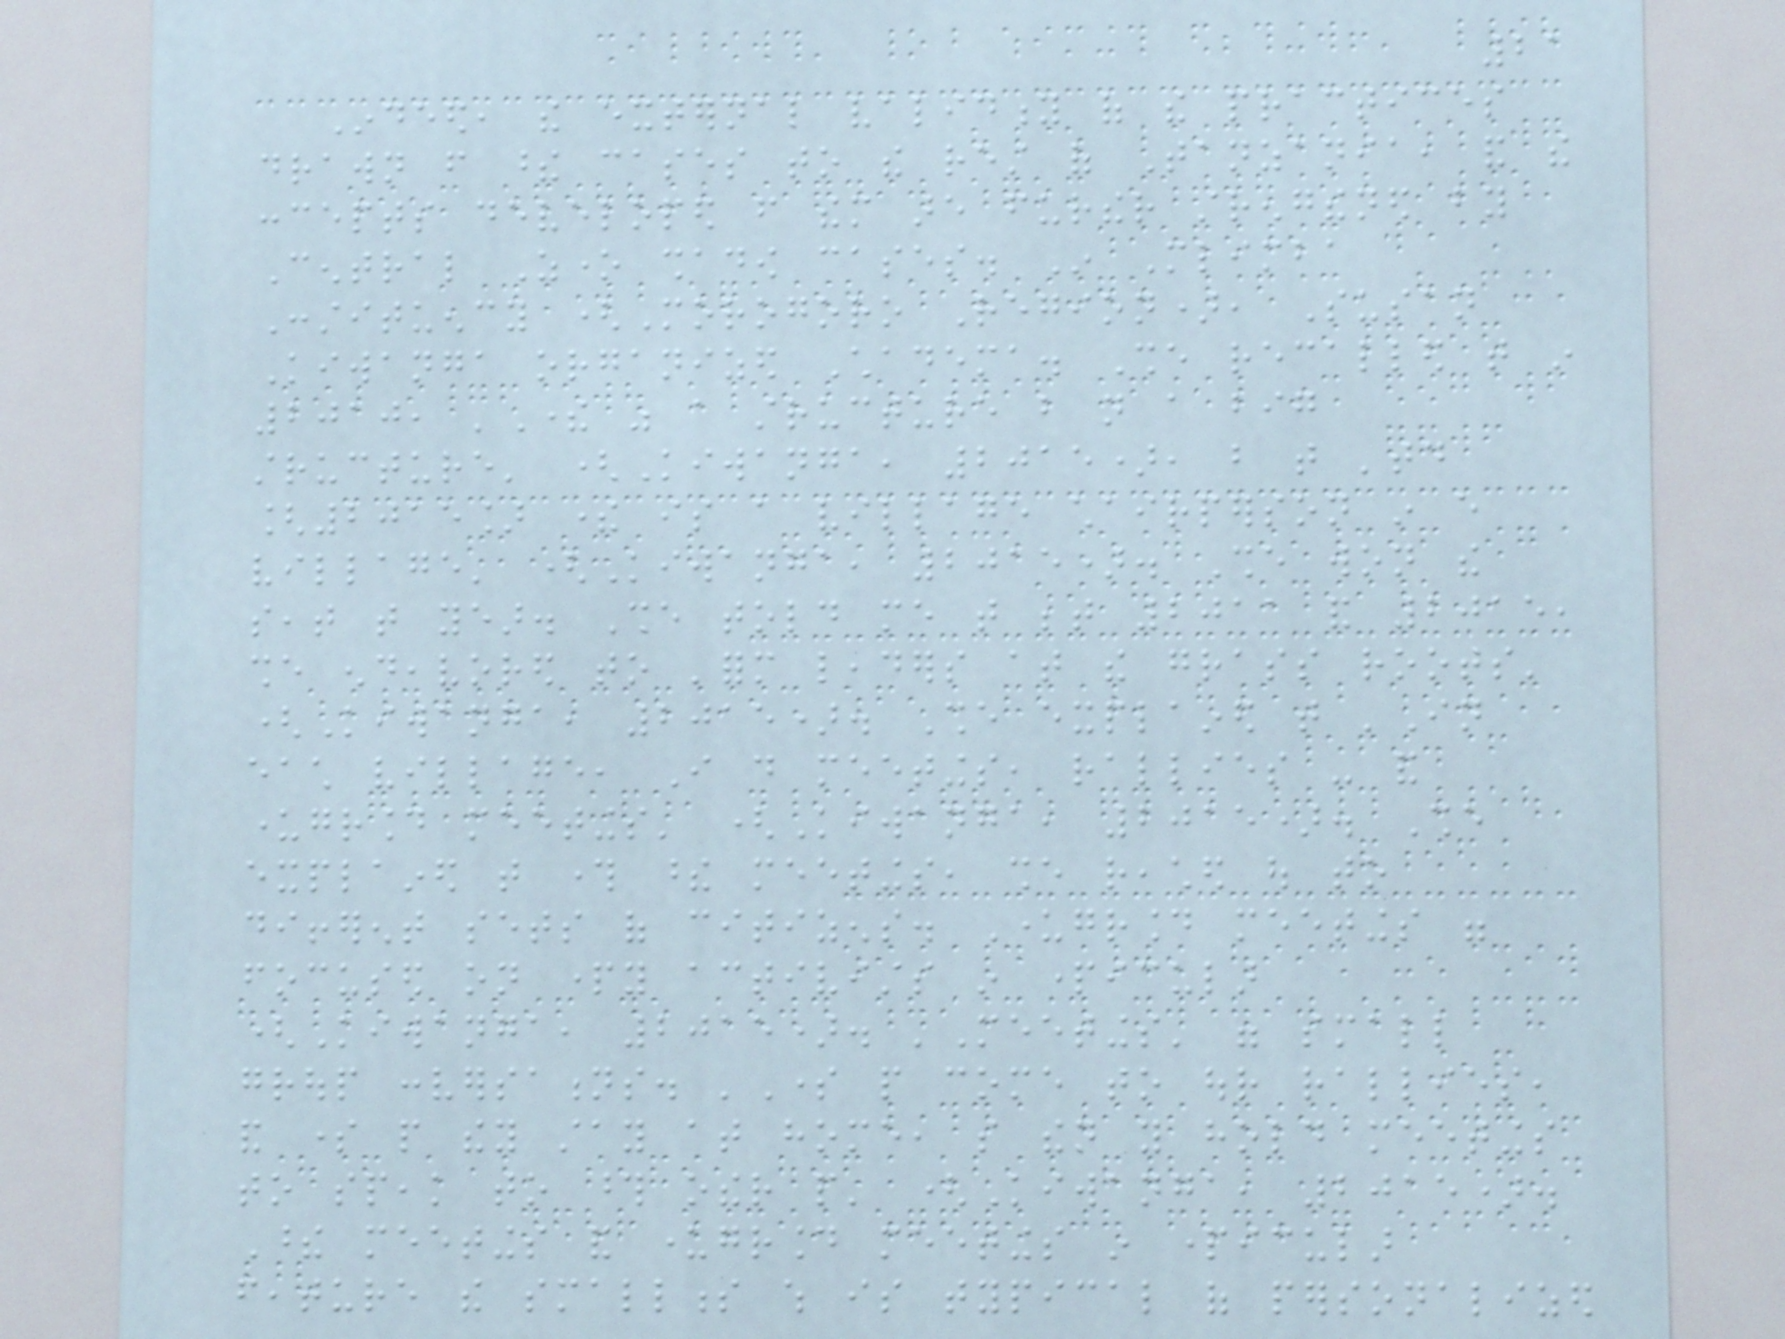21
Indeed, the external validity of the practices
drawn from these cases to the rest of Tanzania, and the
concepts developed from them are further strengthened by
Central Zone shadow cases. In Mlimba
Constituency (Morogoro Region), Susan
Kiwanga organized Chadema. She recalled that in
2010, 'There was a structure but not a big
structure' (Kiwanga, 2015), but that 'today
[2015] there is a village chairperson in every
village' (Kiwanga, 2015). She won the
seat that year. She told me that between 2011 and 2015,
she endeavored to 'form leaders at the grass roots'
(Kiwanga, 2015). She explained that 'In
each village, I do meetings, rallies - and
underground meetings' (Kiwanga, 2015). She
explained that through these meetings, she reached out to
different sets of citizens. Underground meetings were
focused on party activists in particular
(Kiwanga, 2015). 'Meetings' were small
group conversations. 'Some people come to our rallies,
and some people they stay at home, so then you hold meetings
to speak to those other people' (Kiwanga, 2015).
These meetings and underground meetings in particular
feature the smallness which is typical of personalized
